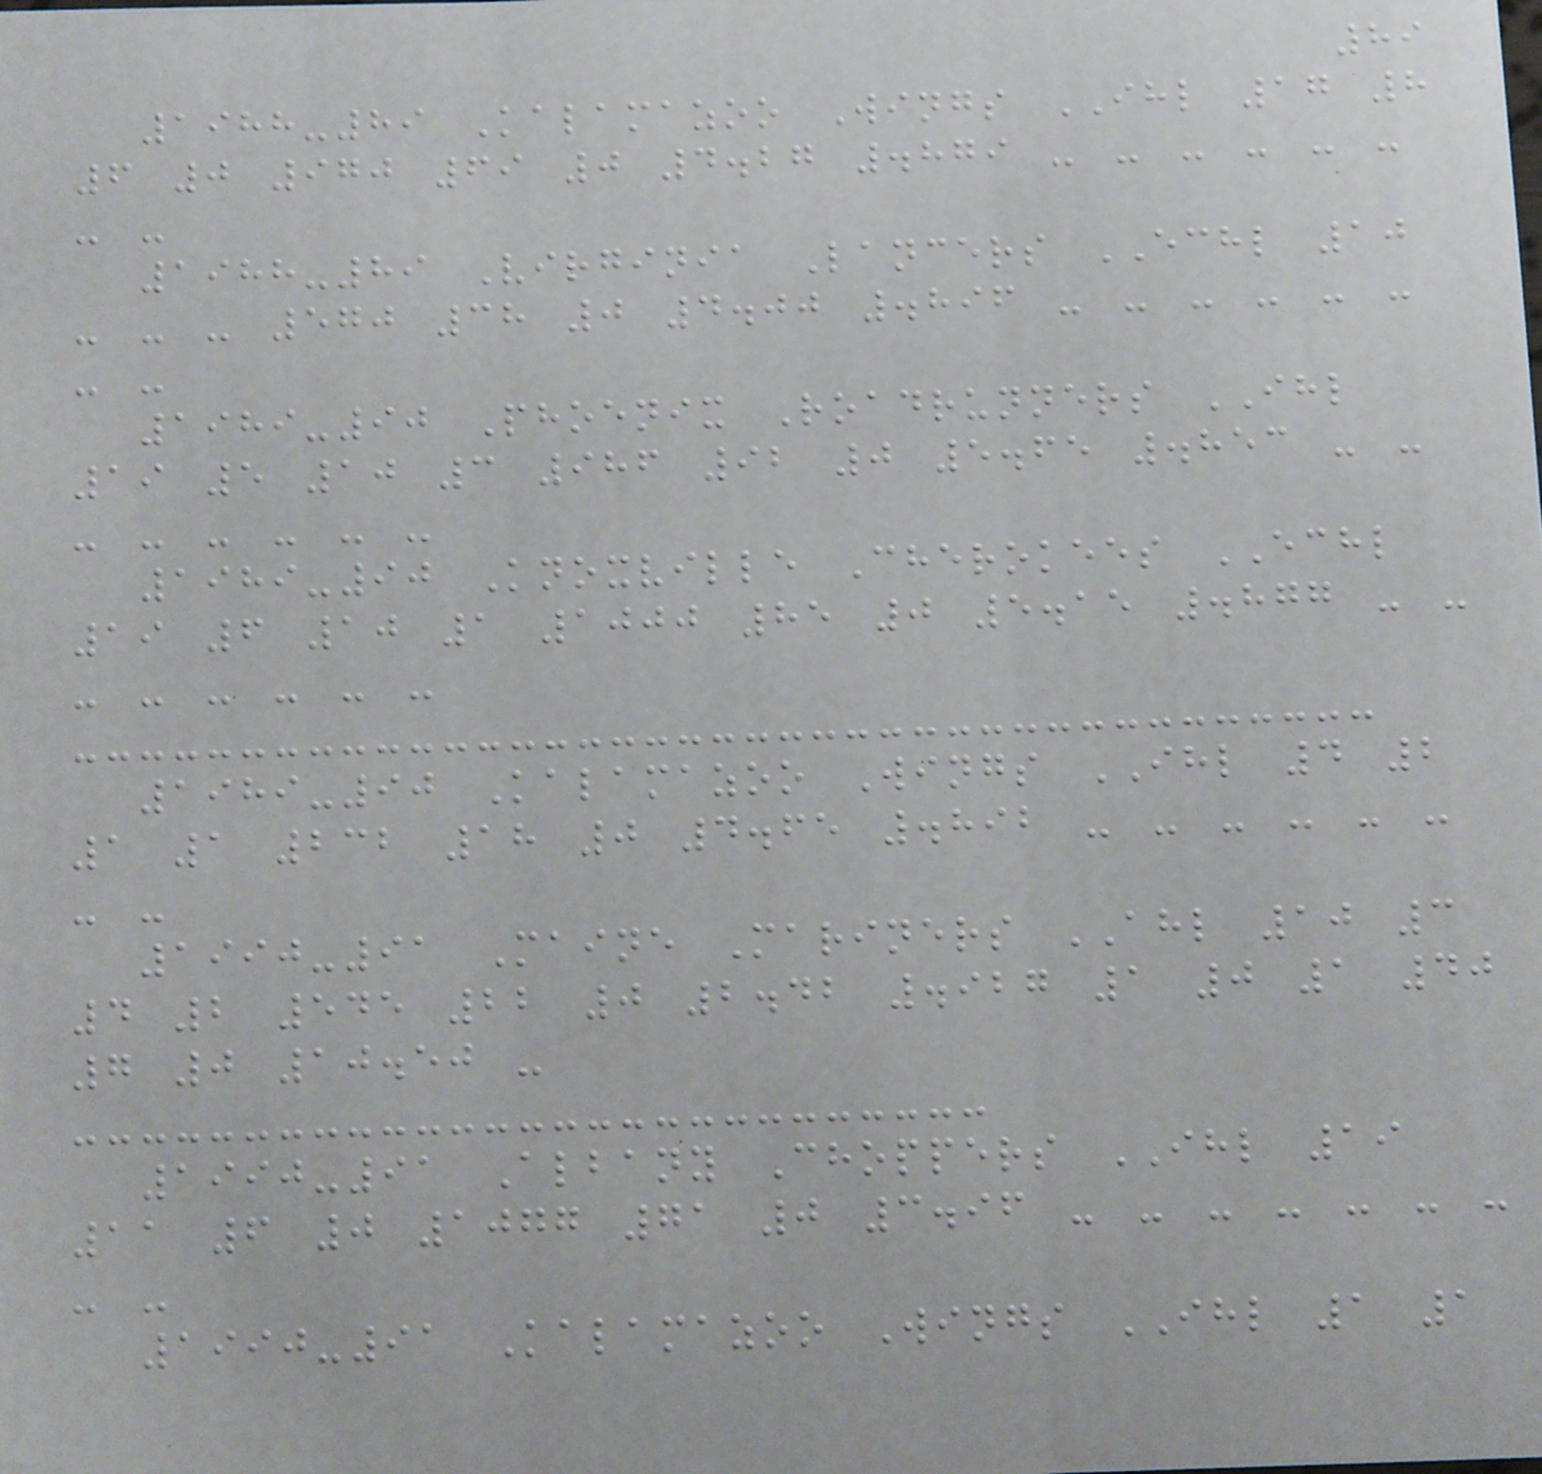89
1988-89 Kalamazoo Wings IHL 17 8
6 0 970 69 0 4.27 .879 - - - - - -
- -
1988-89 Virginia Lancers ECHL 10
- - - 570 38 0 4.00 .896 - - - - - -
- -
1989-90 Phoenix Roadrunners IHL
19 5 10 3 986 92 0 5.65 .853 - -
- - - - - -
1989-90 Knoxville Cherokees ECHL
19 6 10 1 1000 85 0 5.15 .877 - -
- - - - - -
1989-90 Kalamazoo Wings IHL 4 2
1 1 232 18 0 4.65 .892 - - - - - -
- -
1990-91 Maine Mariners AHL 10 3
4 2 545 22 0 2.42 .927 1 0 1 40
7 0 10.50 -
1990-91 Albany Choppers IHL 19
11 6 0 1077 71 0 3.96 - - - - - - -
- -
1990-91 Kalamazoo Wings IHL 1 1
